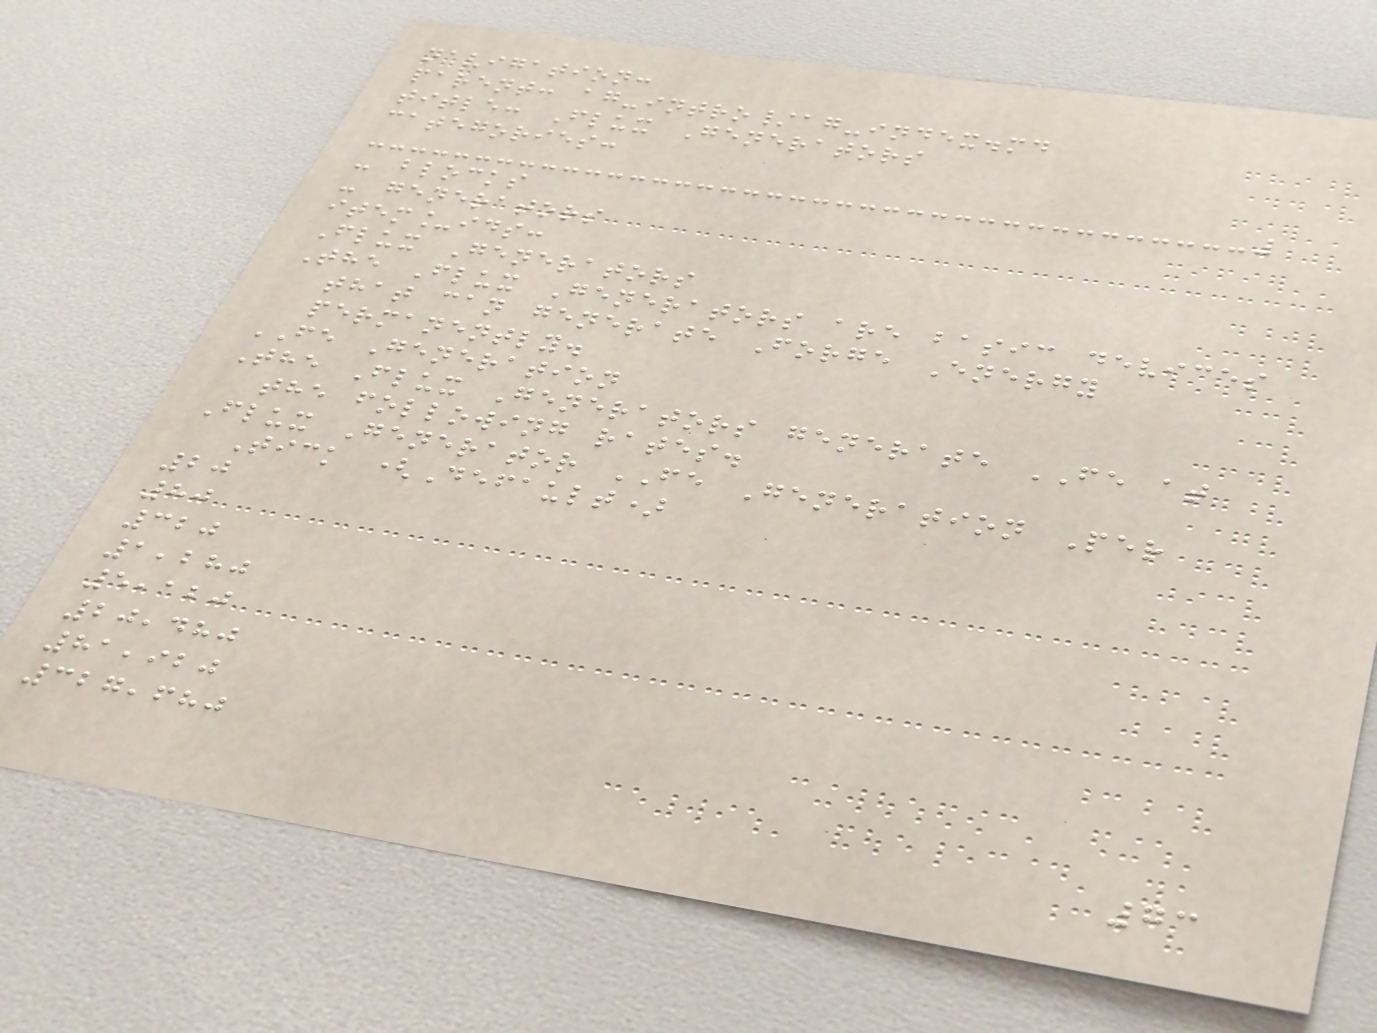navigation:
parent: ag-intro/ag-index.md
title: Flux Generators
categories:
- blocks
- generators
item_ids:
Flux Generators
The Flux Generators are basic devices
that can generate Forge Energy
permanently.
FE Generation
The Flux Generators generate FE at
the following rates.
Flux Generator FE Generation Per
Tick (Default)
20
80
320
1,280
5,120
20,480
81,920
327,680
73
